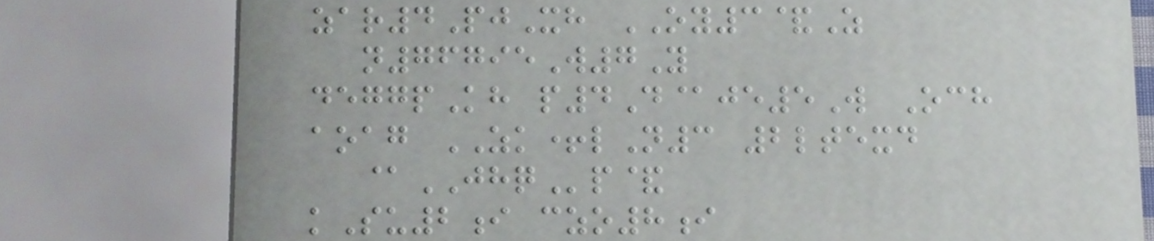zar4PjXh OY3&Z
n76795W7Y
deggpKh p4D@je5W Och
aoag ZK+lN3 2ltexd
@JHQp&
kSu2i czo8i
